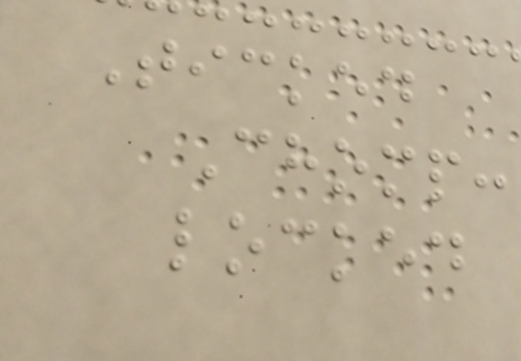Ticked
Chomp:
locked
